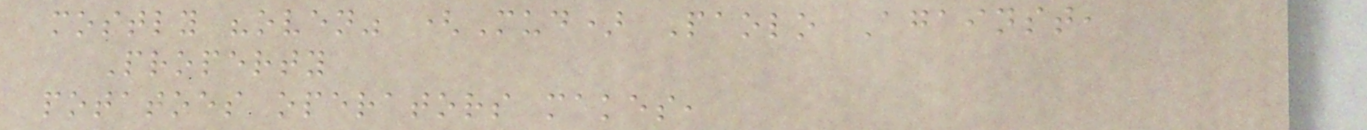mostly "oven" (Mud) Paolo Against,
Property
potatoes operators makes,
